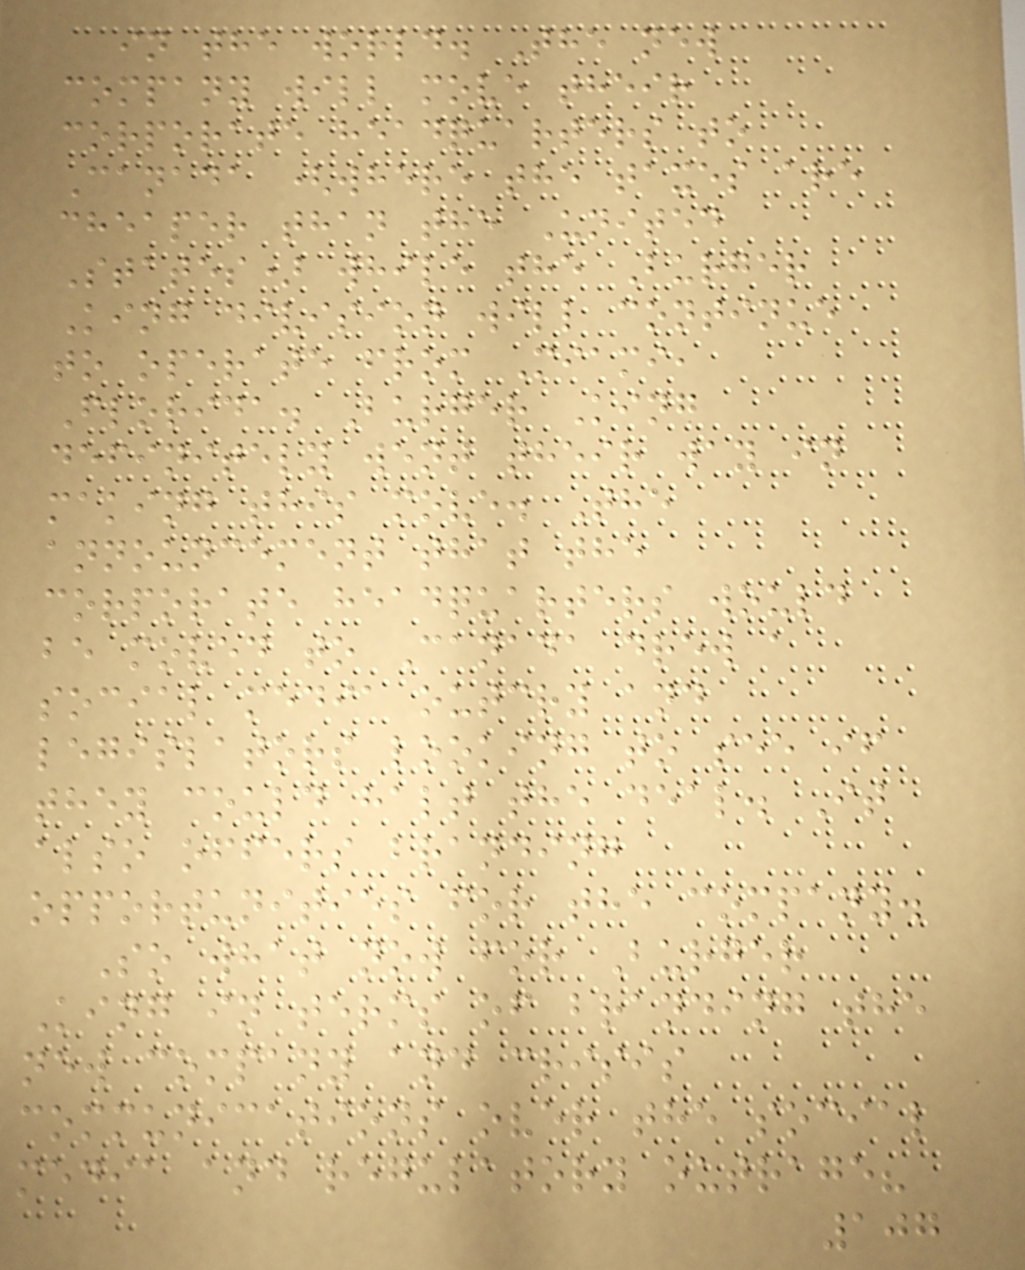in the world. The new
company will move their
corporate headquarters to
Canada (where the taxes are
cheaper than the United
States) while the Burger
King division will continue
to operate from Miami,
Florida. Burger King
definitely went their way in
making this move. The
announcement that the
corporate headquarters would
be moved to Canada drew a
social media outcry and
legislators looking to see if
they could halt the deal. It
also offers branding
opportunities for the company.
So what now for Burger
King in terms of branding the
new company and crisis
communications over the social
media and regulatory outrage?
107
